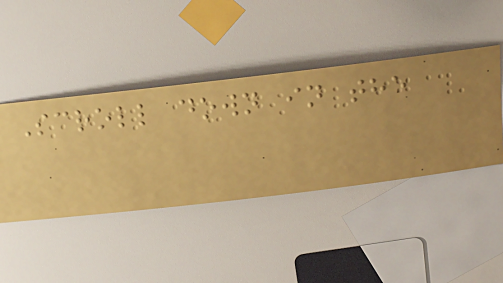Scroll down in the
